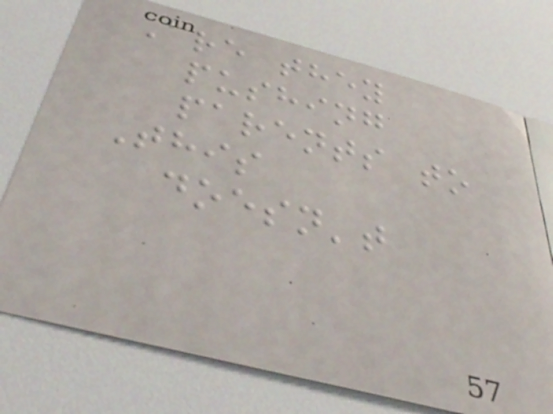Are they
pushing
parents to
This
doesn't
